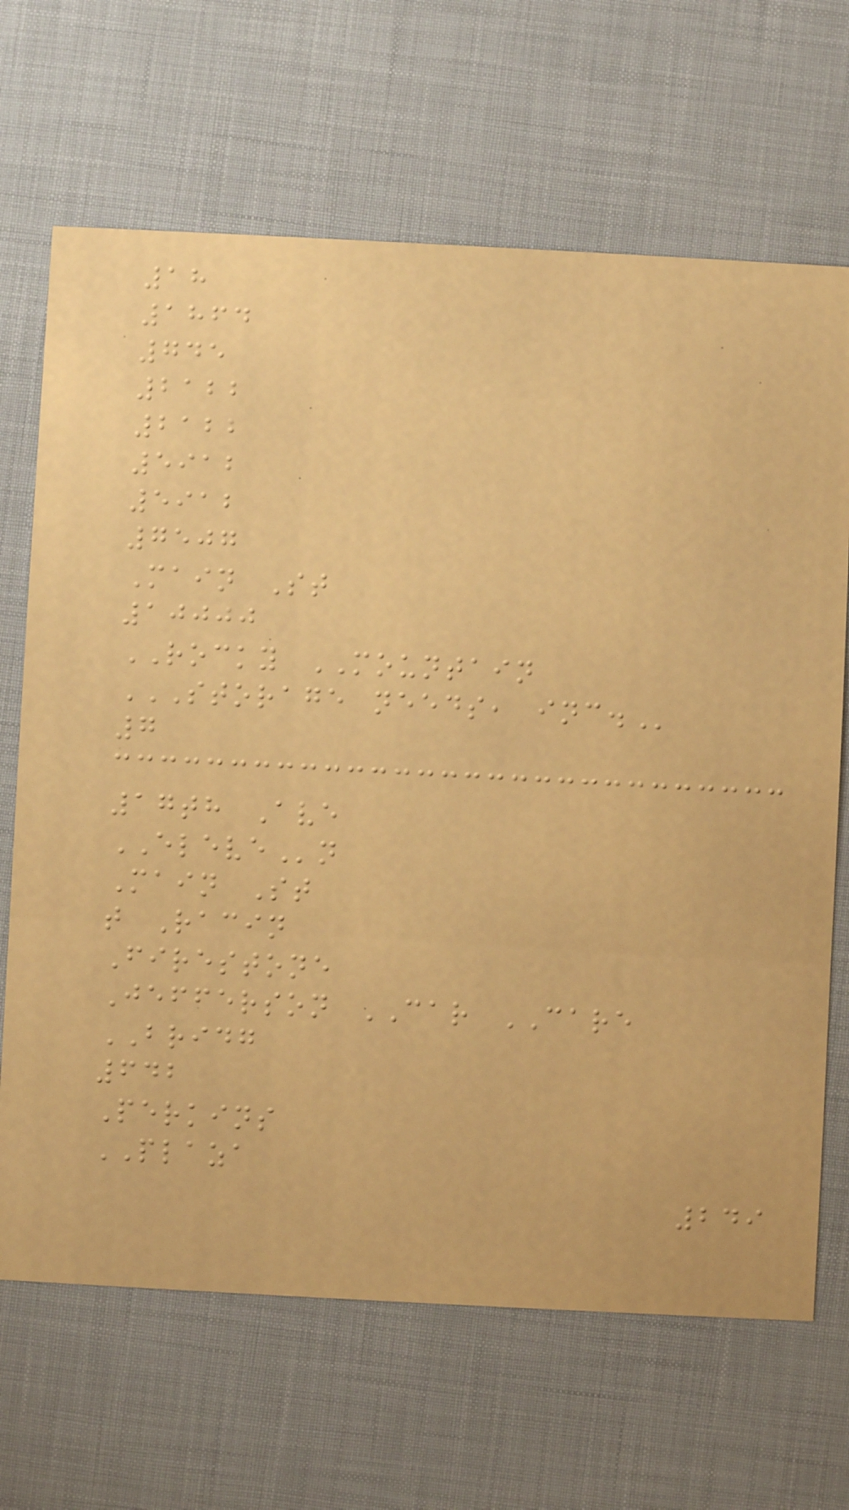18
1864
745
2122
2122
5912
5912
7507
Main St
10000
ROCKY MOUNTAIN
STORAGE NEEDS, INC.
7
17th Ave
ELEVEn
Main St
t Racin
Firestone
Jefferson CAR CARE
BRIDG
642
Perkins
PLAZA
249
